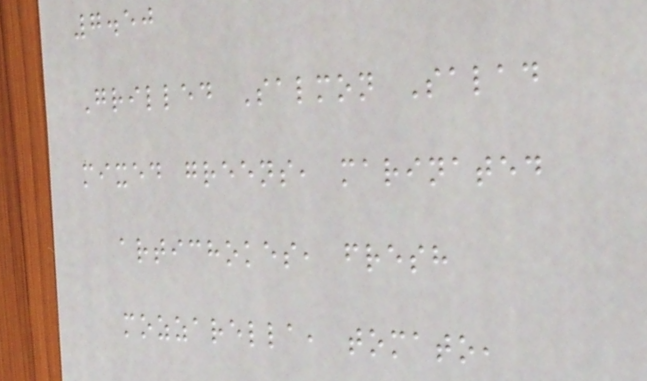7.50
Grilled Salmon Salad
mixed greens, marinated
artichokes, fresh
mozzarella, tomato,
